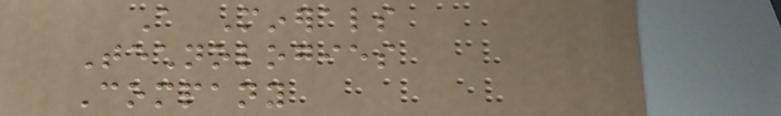A Minerals
Technologies
Company
